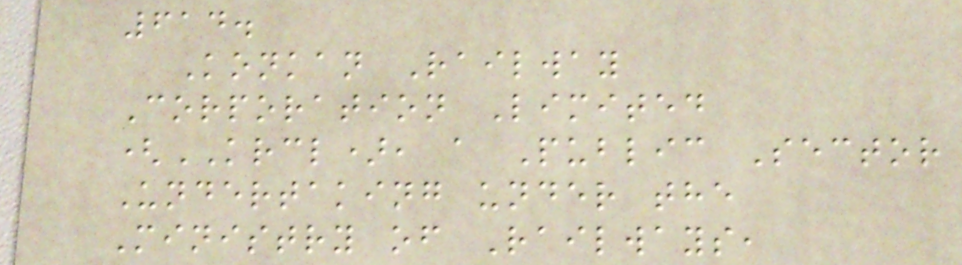614.
Konkan Railway
Corporation Limited
(KRCL), a Public Sector
Undertaking under the
Ministry of Railways,
